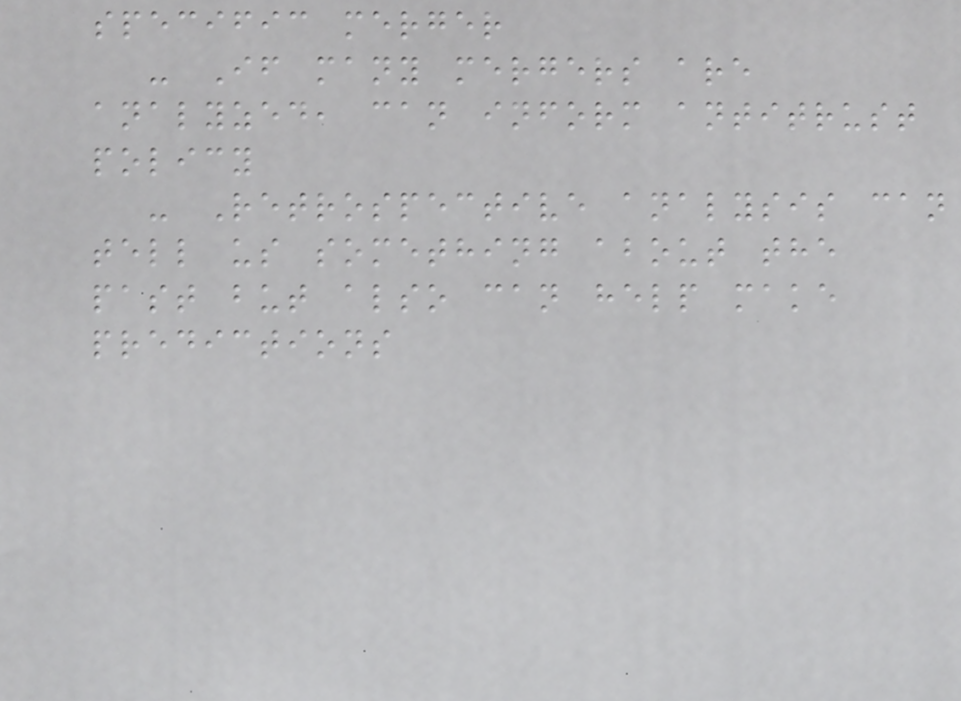specific merger
- If many mergers are
analyzed, can inform antitrust
policy
- Retrospective analysis can
tell us something about the
past but also can help make
predictions
